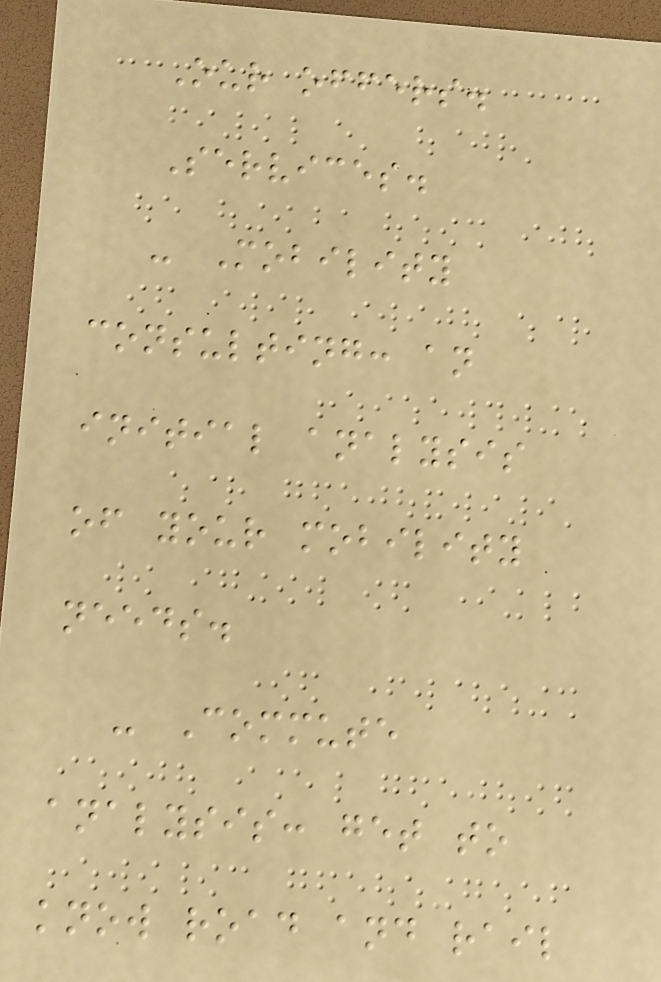Our offers.
Services.
- Mobility
consulting: an
initial analysis
of your mobility
needs.
- Commute
analysis: get to
know road and rail
